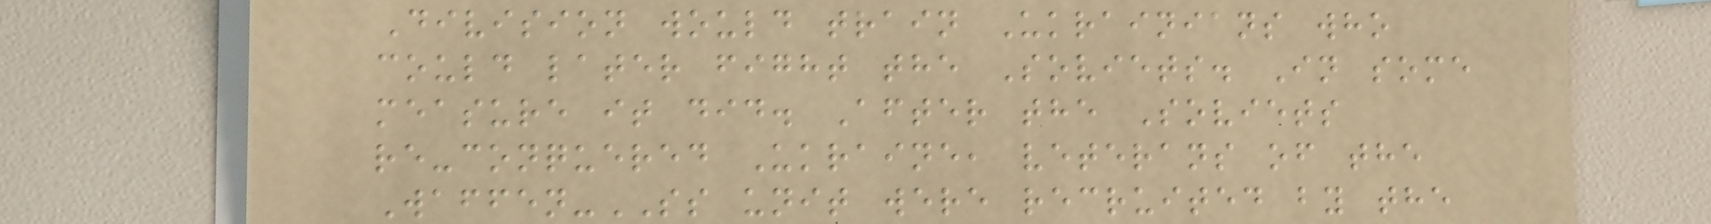Division would train Ukrainians who
could later fight the Soviets. In some
measure it did. After the Soviets
re-conquered Ukraine, veterans of the
Waffen-SS unit were recruited by the
